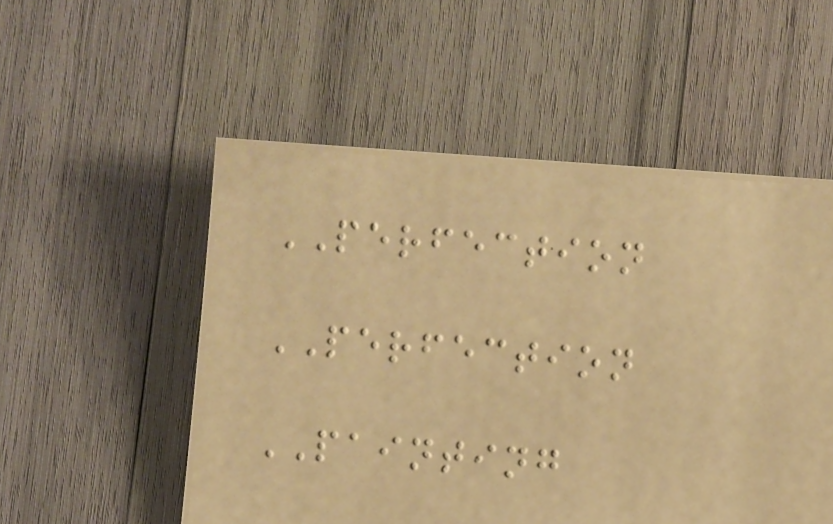PERFECTION
PERFECTION
PAINTING
